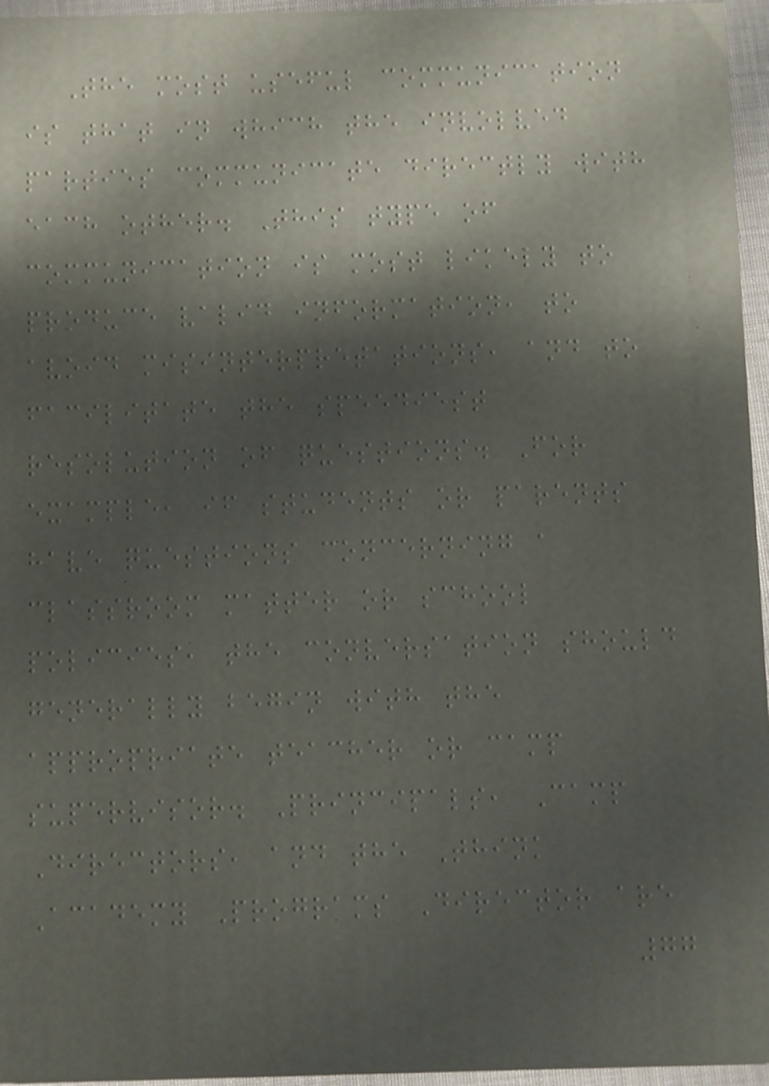The most useful communication
is that in which the involved
parties communicate directly with
each other. This type of
communication is most likely to
produce valid information, to
avoid misinterpretations, and to
facilitate the speediest
resolution of questions. For
example, if students or parents
have questions concerning a
classroom matter or school
policies, the conversation should
generally begin with the
appropriate teacher or camp
supervisor. Principals, Camp
Directors, and the Think
Academy Programs Director are
77
